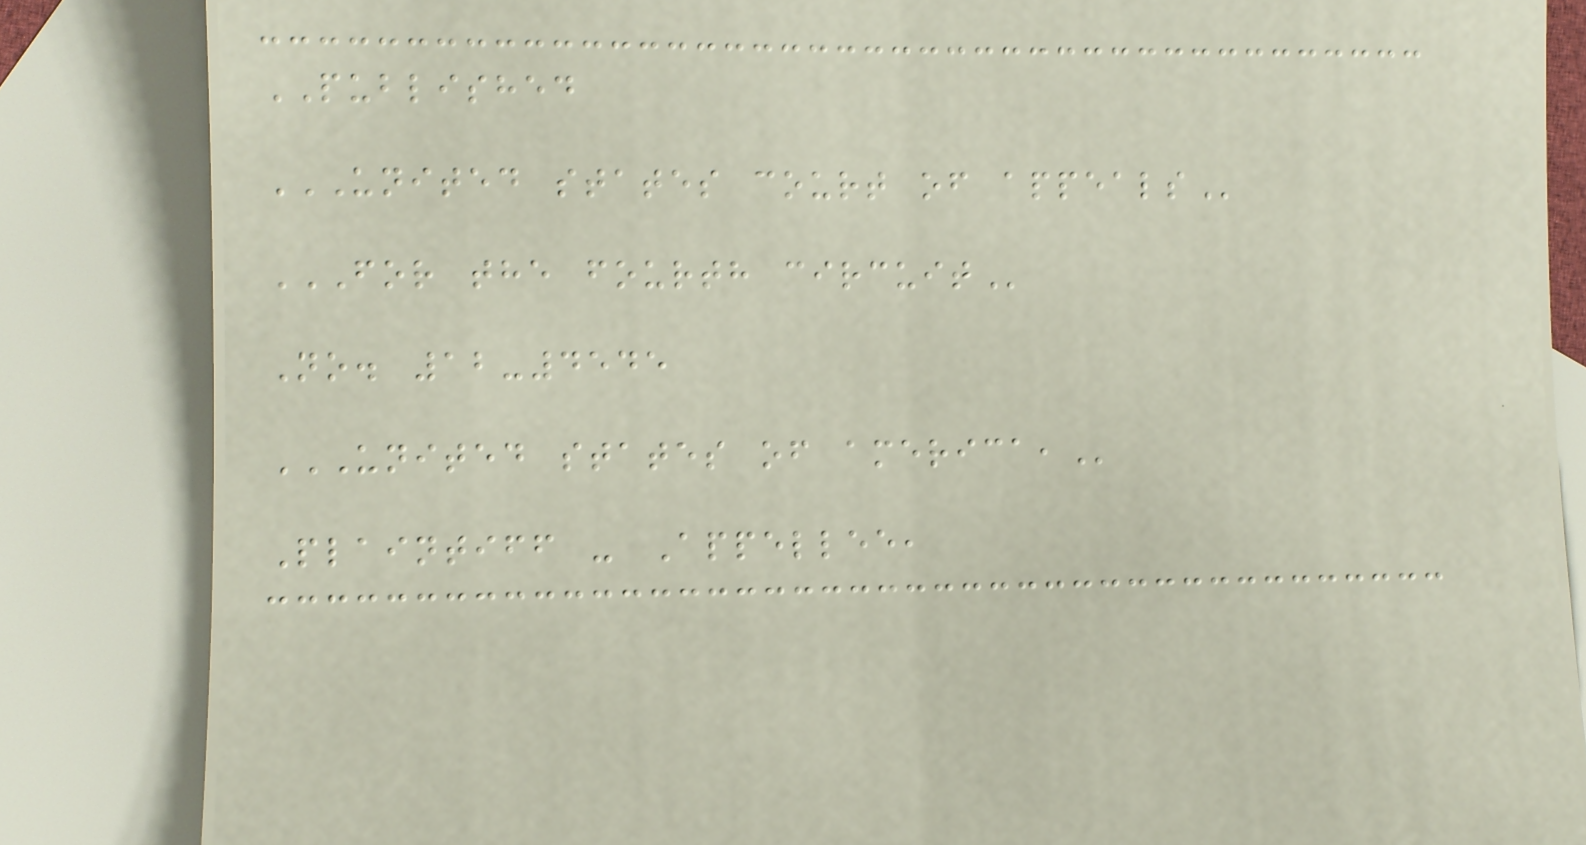PUBLISHED
UNITED STATES COURT OF APPEALS
FOR THE FOURTH CIRCUIT
No. 12-4545
UNITED STATES OF AMERICA,
Plaintiff - Appellee,
